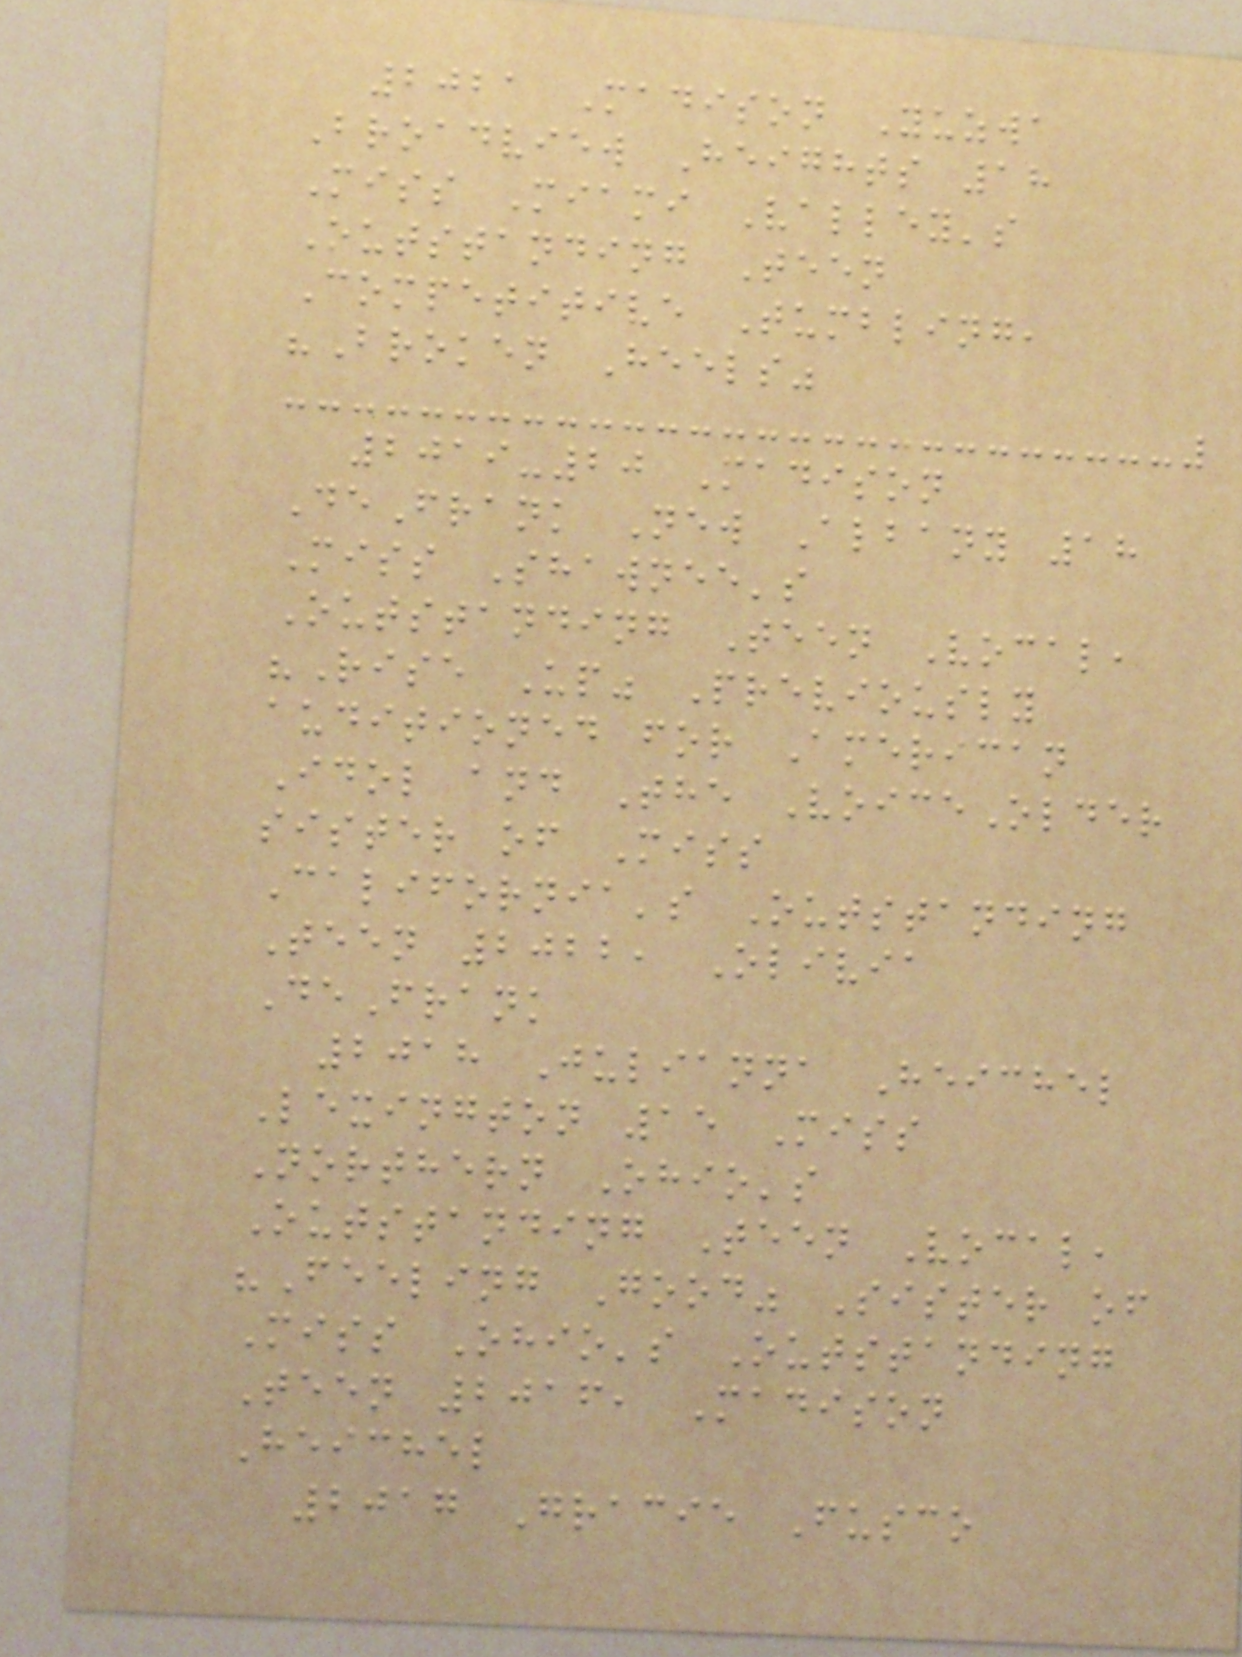2021 Madison Yuzwa
Broadview Heights 18
Miss Miami Valley's
Outstanding Teen
Competitive Tumbling,
"Broken Heels"
2019-20 Madison
DeFrank New Albany 18
Miss Shawnee's
Outstanding Teen Vocal,
"Rise Up" Previously
auditioned for American
Idol and The VoiceOlder
sister of Miss
California's Outstanding
Teen 2022, Olivia
DeFrank
2018 Julianna Heichel
Lexington 15 Miss
Northern Ohio's
Outstanding Teen Vocal,
"Feeling Good" Sister of
Miss Ohio's Outstanding
Teen 2016, Madison
Heichel
2017 Gracie Fusco
